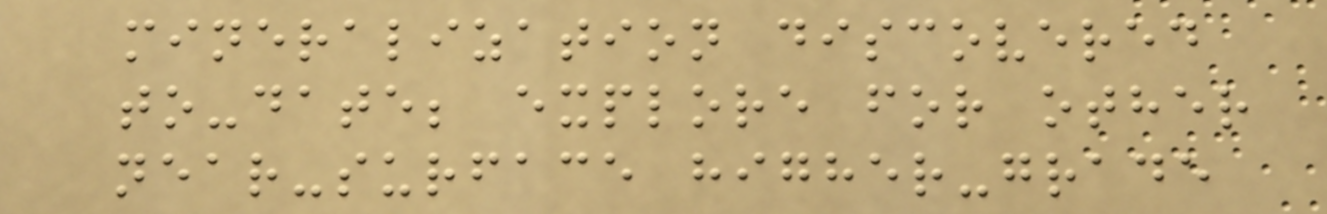mineralization discovered
to-date; explore for other
near-surface higher-grade
